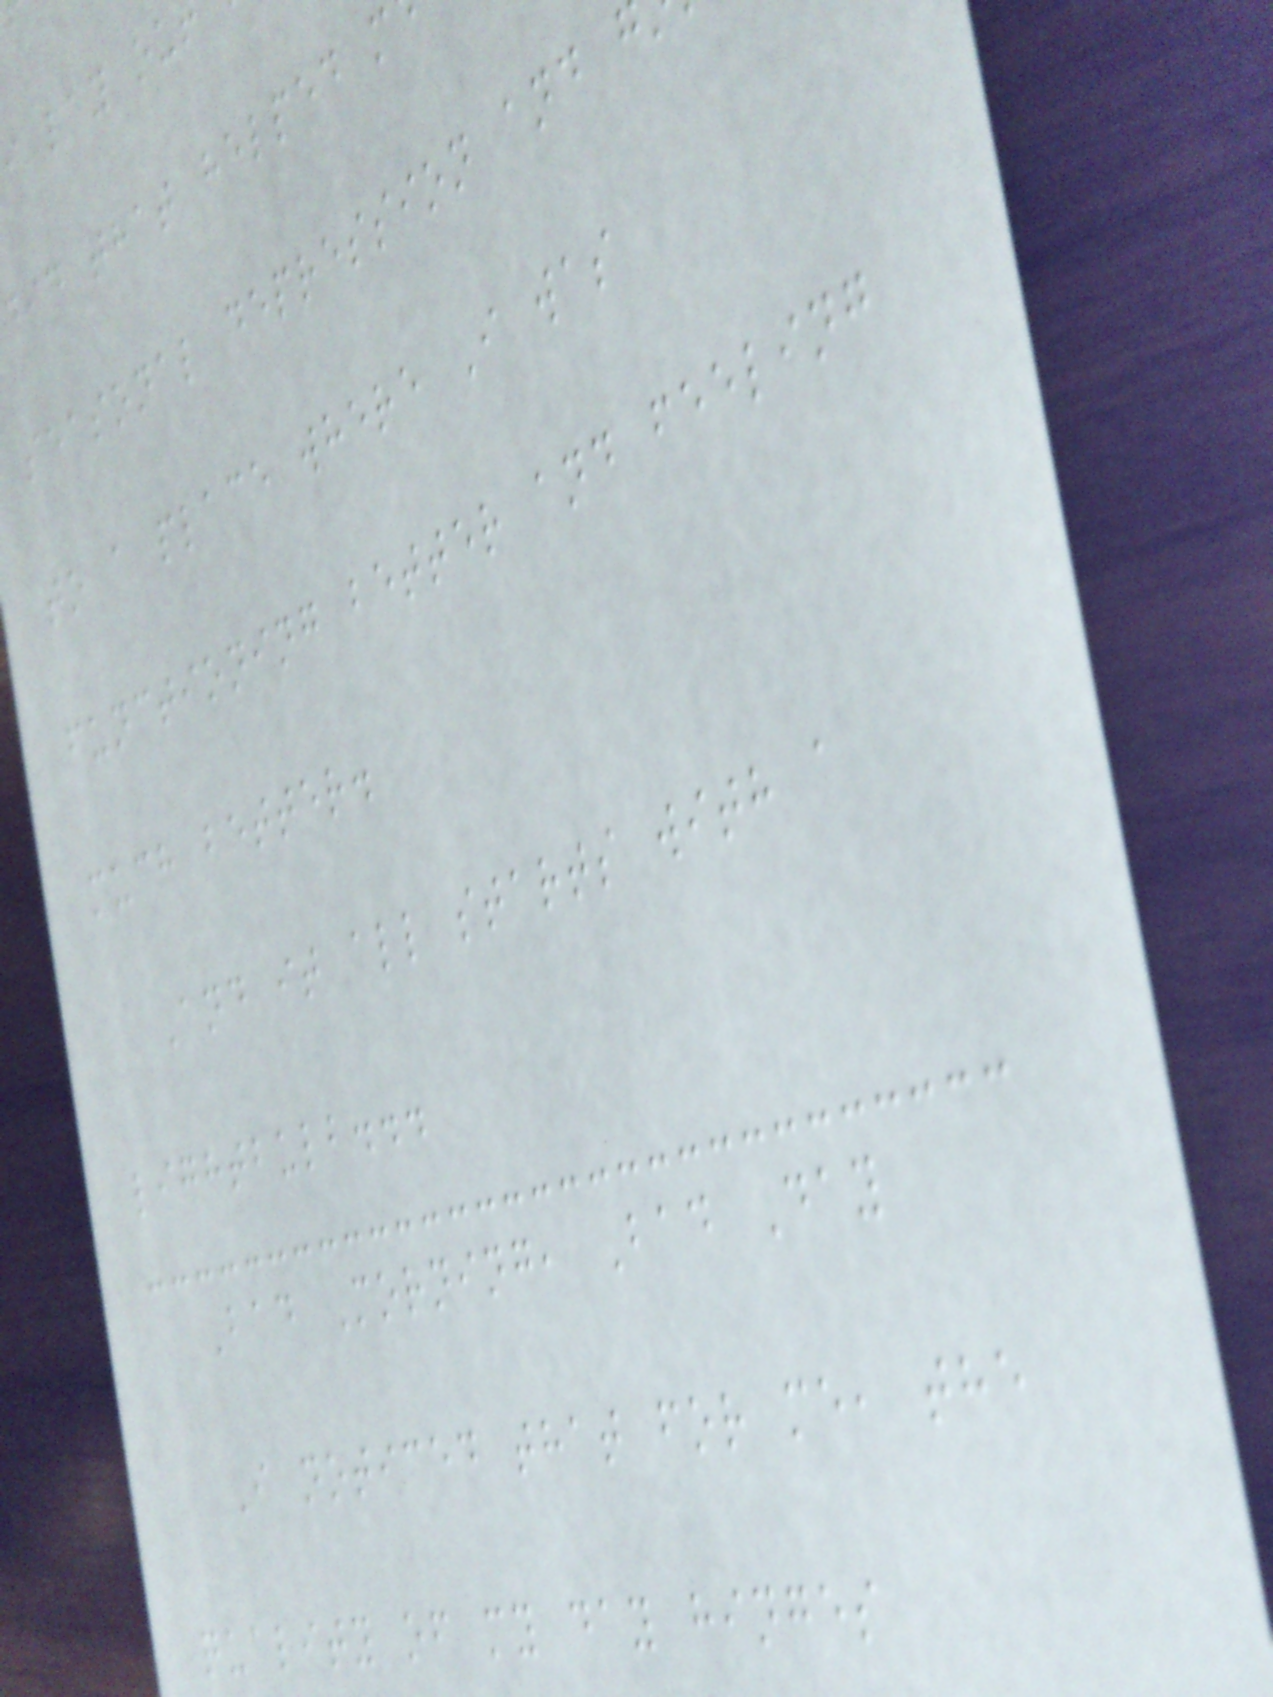i lay ou
did that helped m
seasonal depression and
to a place where I was
functioning better and feeling
much better.
And it all starts with a
lightbulb...
Bad Morning, Bad Day
I noticed that for me, the
quality of my day hinges
